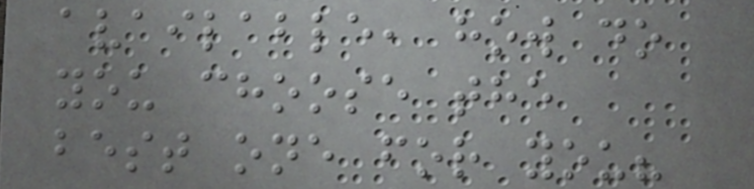available, how do
you choose the
best one for you?
